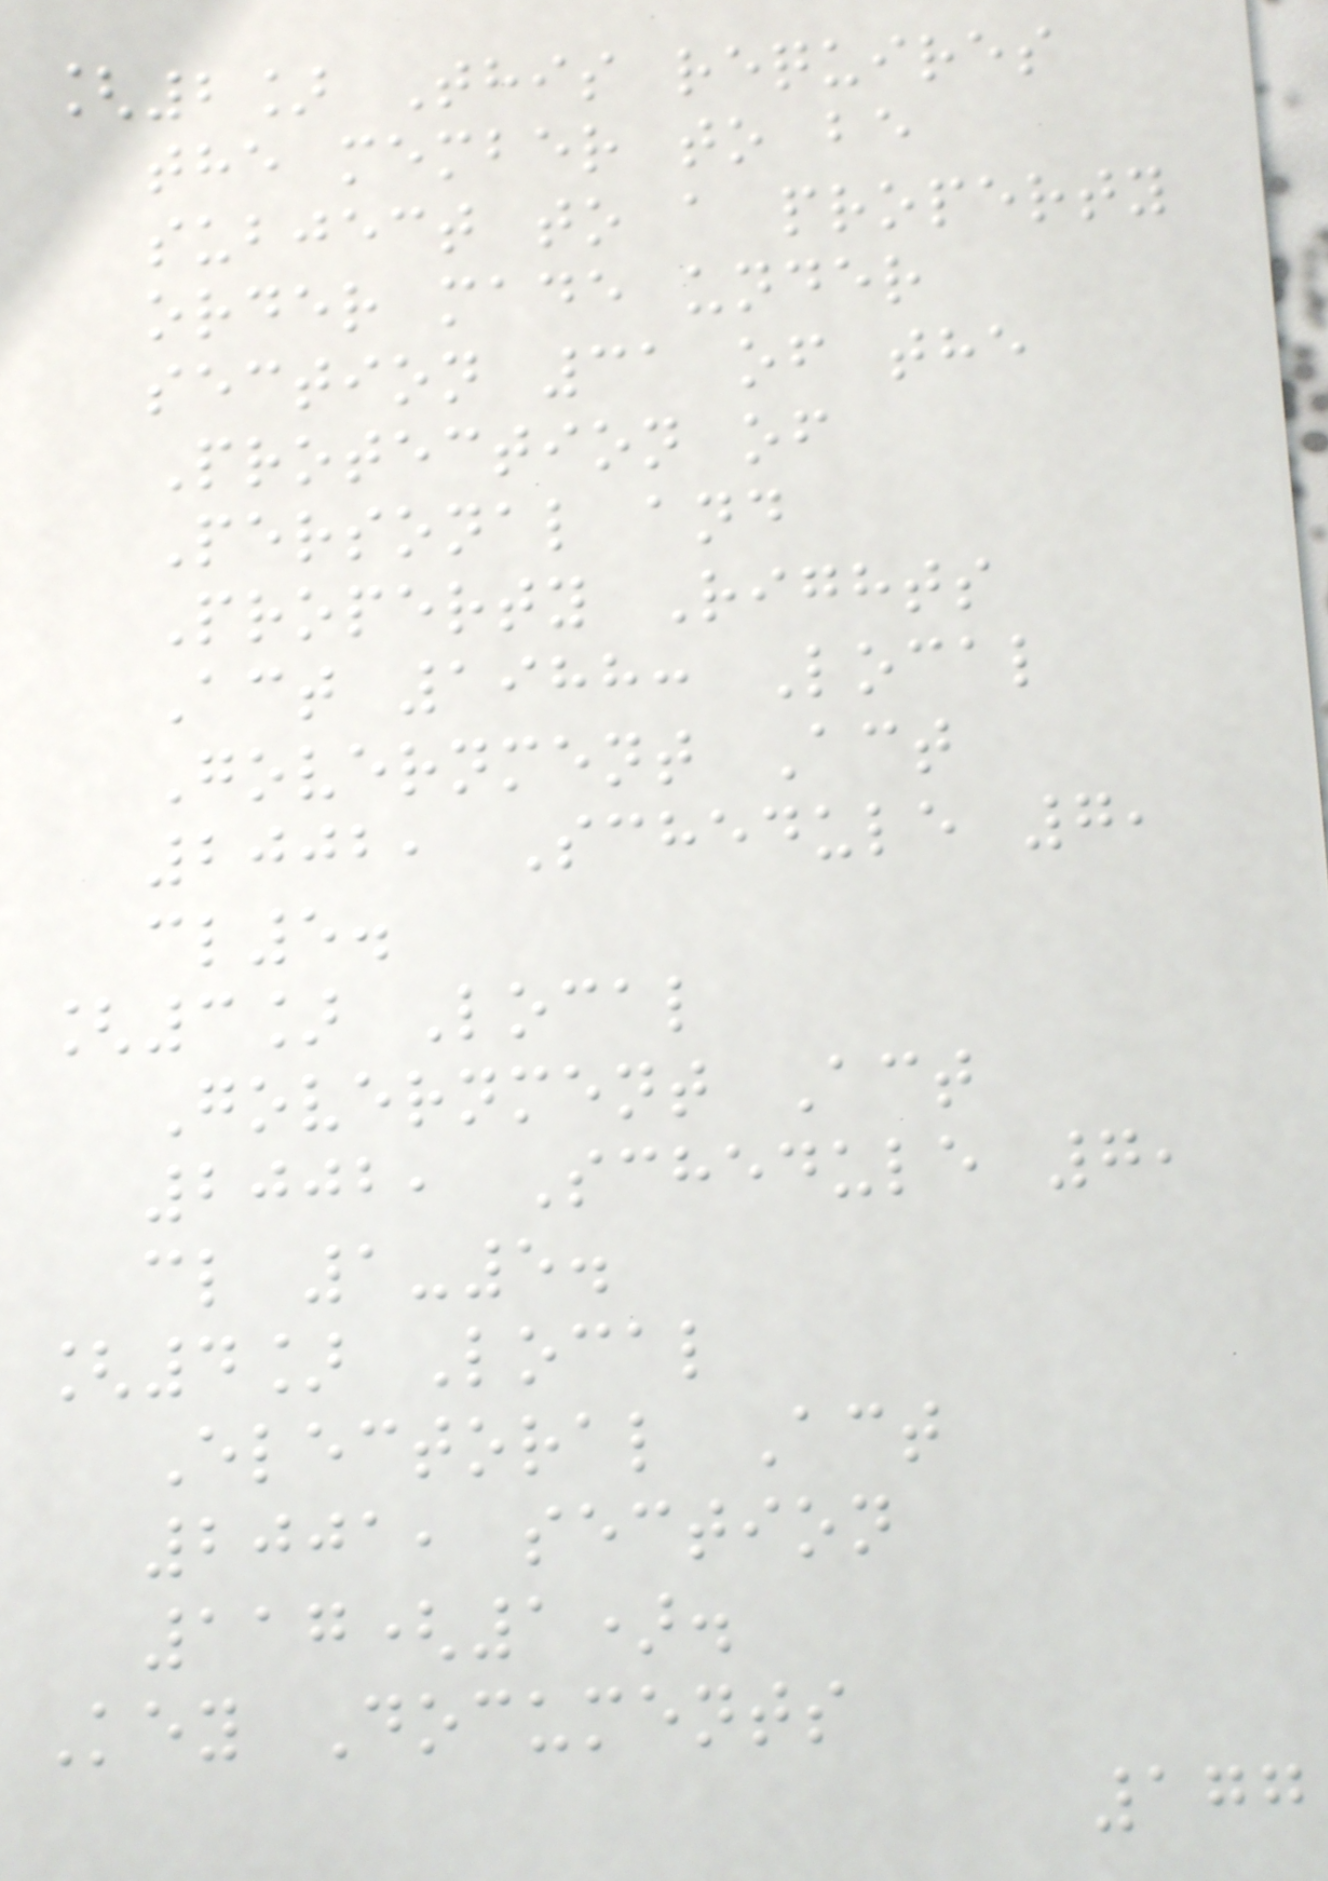[2] This requires
the member to be
subject to a property
order made under
section 31 of the
Protection of
Personal and
Property Rights
Act 1988: Local
Government Act
2002, Schedule 7,
cl5.
[3] Local
Government Act
2002, Schedule 7,
cl 1-5.
[4] Local
Electoral Act
2001, section
117(1).
Key Documents
177
